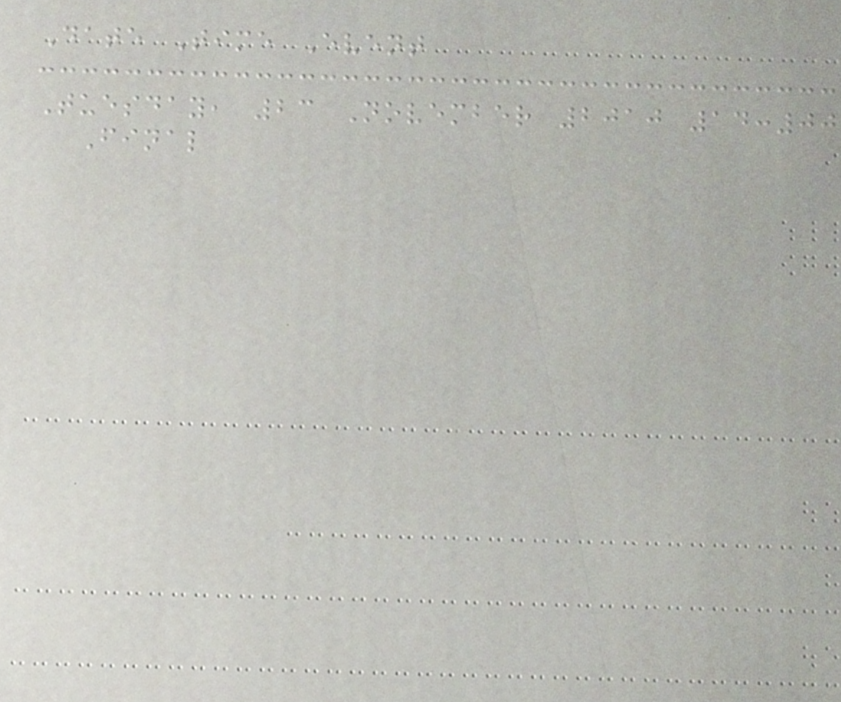Date Time Event
Tuesday, 23 November 2010 14:00
Final
